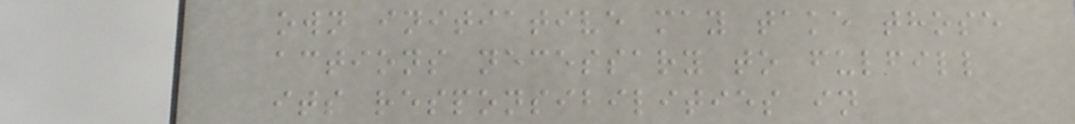own initiative may take those
actions necessary to fulfill
its responsibilities in
